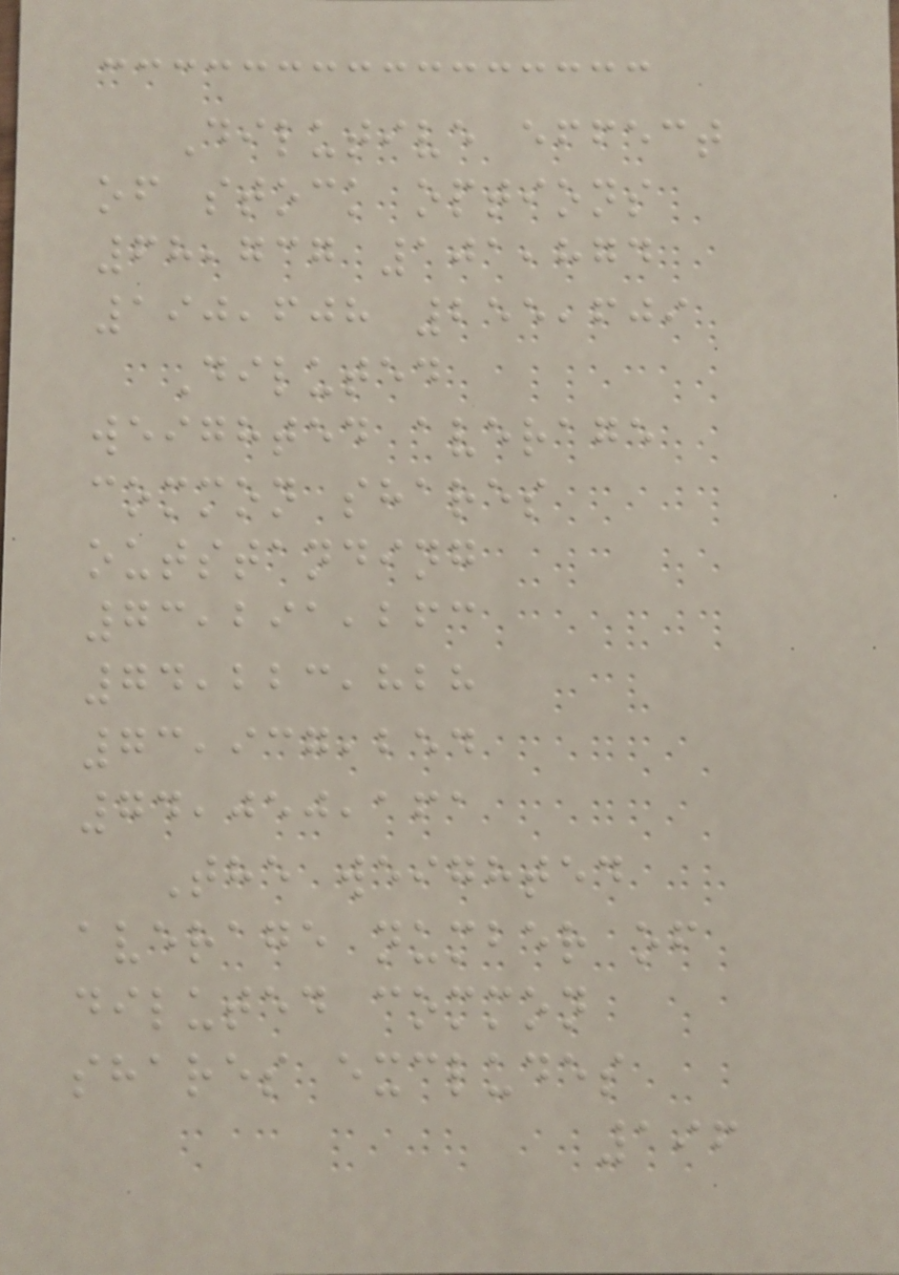Dilutive effect
of stock options
68,737 101,874
190,608 255,609
Diluted
weighted average
common shares
outstanding
73,291,263
74,223,828
73,937,254
74,050,161
The weighted
average number of
diluted common
shares excludes
196
